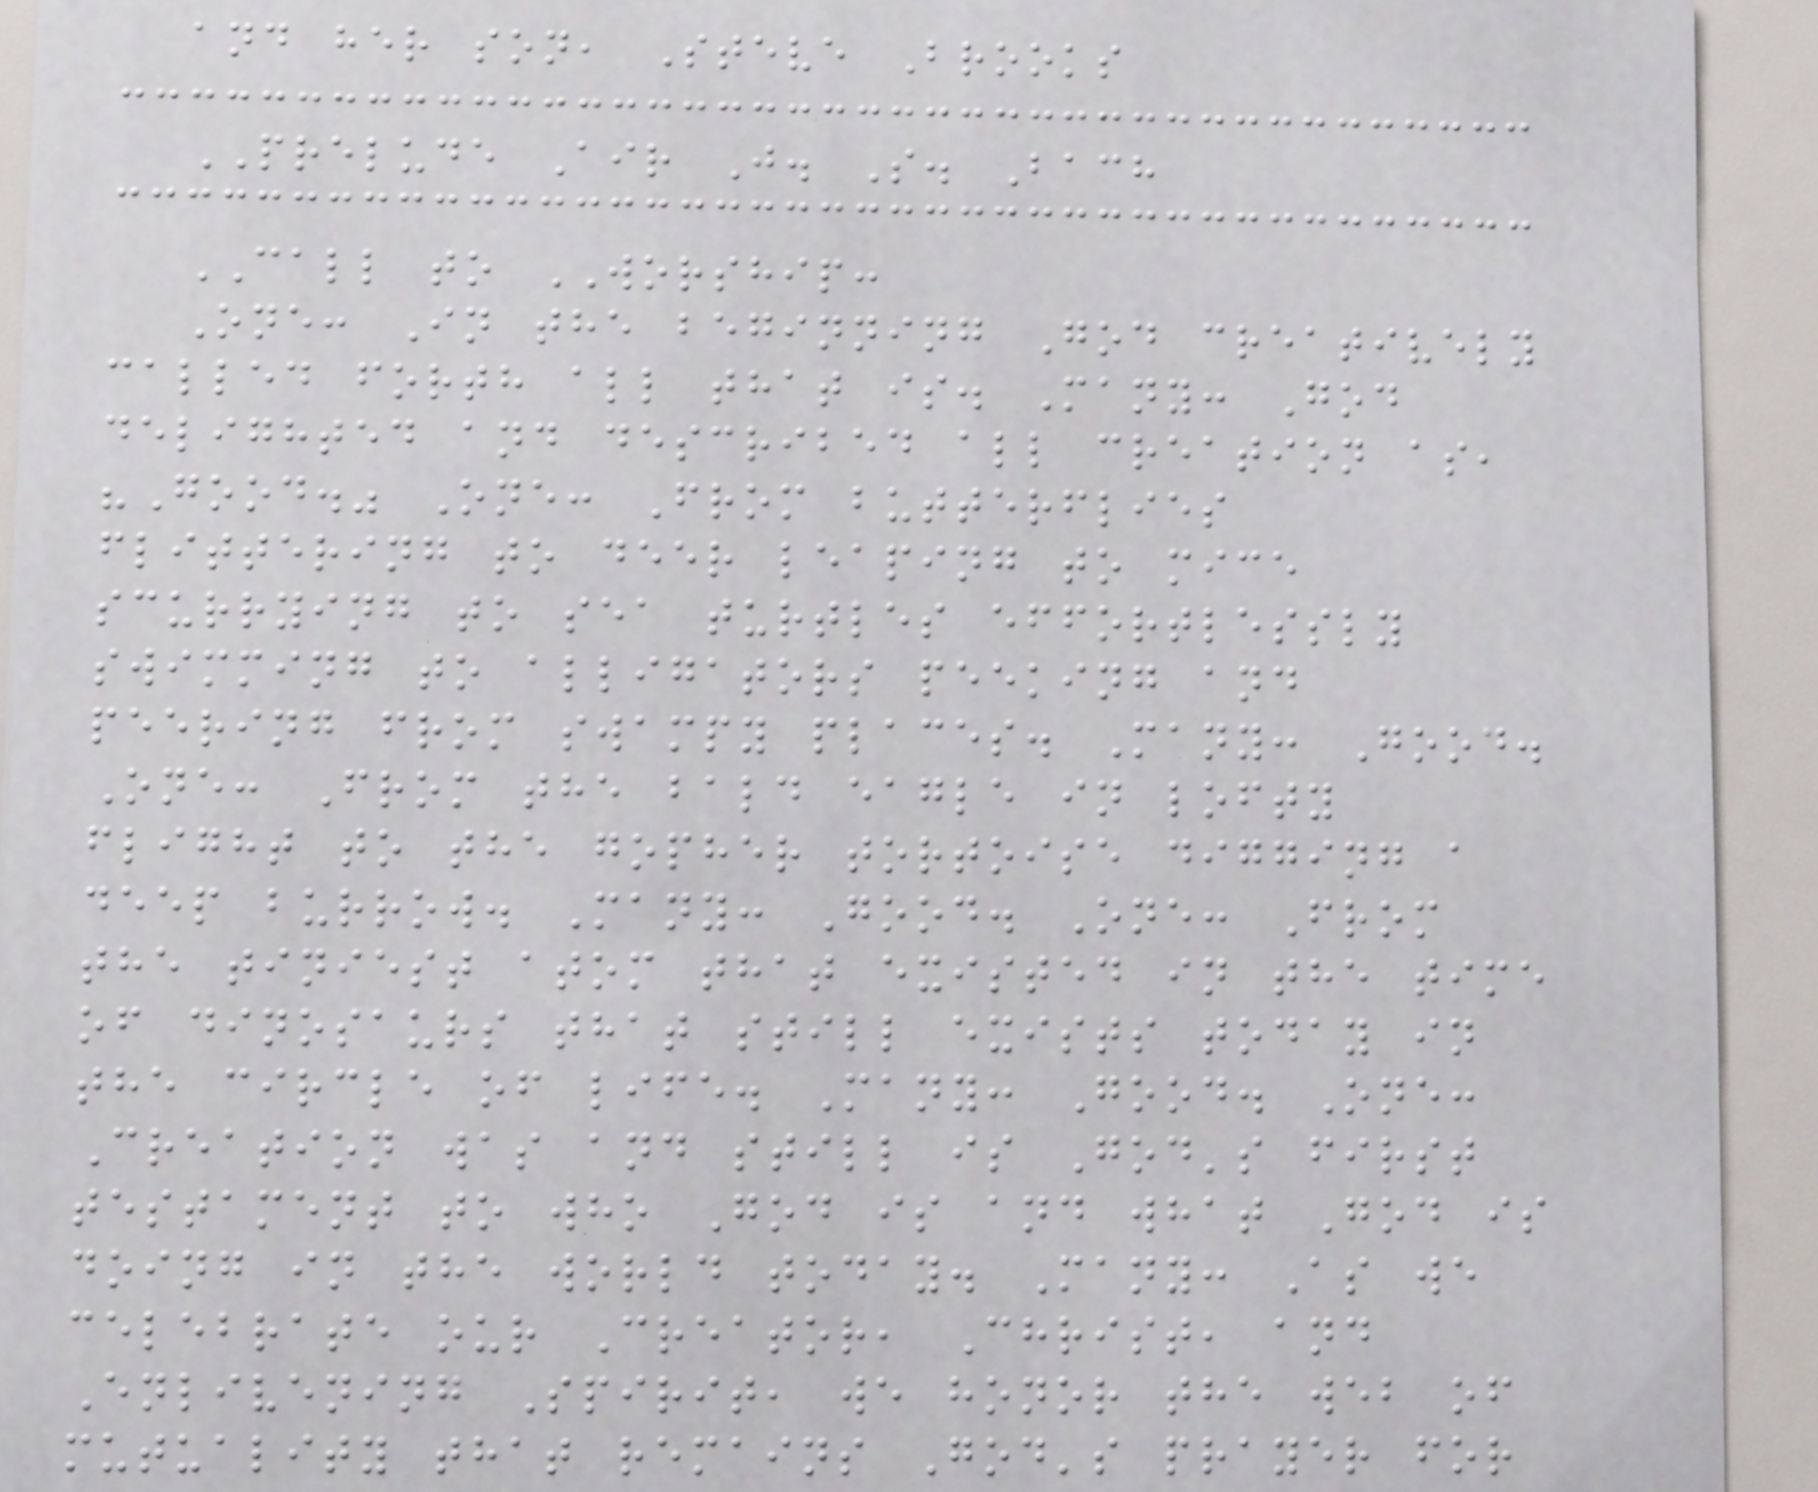and her son, Steve Brooks
PRELUDE Air J. S. Bach
CALL to WORSHIP:
One: In the beginning God creatively
called forth all that is. Many: God
delighted and described all creation as,
"Good." One: From butterflies
flittering to deer leaping to mice
scurrying to sea turtles effortlessly
swimming to alligators peeking and
peering from swampy places. Many: Good.
One: From the bald eagle in lofty
flight to the gopher tortoise digging a
deep burrow. Many: Good. One: From
the tiniest atom that existed in the time
of dinosaurs that still exists today in
the circle of life. Many: Good. One:
Creation was and still is God's first
testament to who God is and what God is
doing in the world today. Many: As we
celebrate our Creator, Christ, and
Enlivening Spirit, we honor the web of
mutuality that remains God's prayer for
